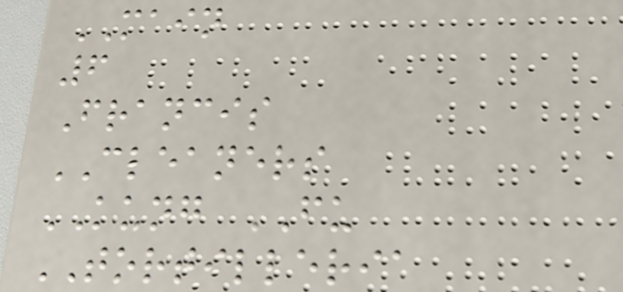MAIN
6
Francis
CLEANERS
KUNG FU
TORTILLERIA
